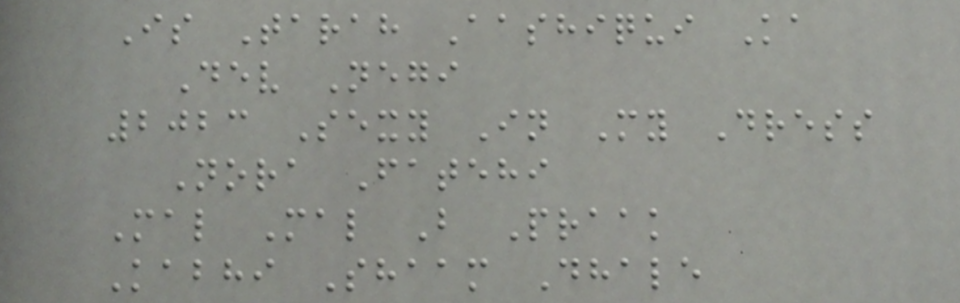Is Tarah Aashiqui Ka
Dev Negi
2023 Sexy In My Dress
Nora Fatehi
Mal Mal B Praak
Kabhi Shaam Dhale
